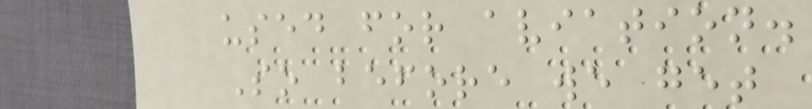used for aviation.
So before we get
